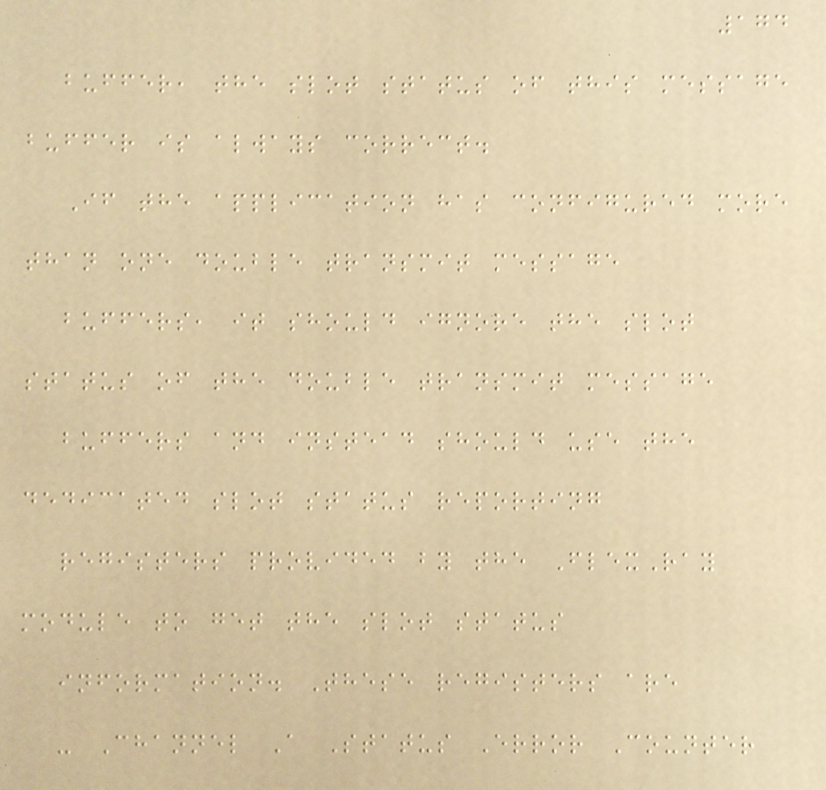174
buffer, the slot status of this message
buffer is always correct.
If the application has configured more
than one double transmit message
buffers, it should ignore the slot
status of the double transmit message
buffers and instead should use the
dedicated slot status reporting
registers provided by the FlexRay
module to get the slot status
information. These registers are
- Channel A Status Error Counter
